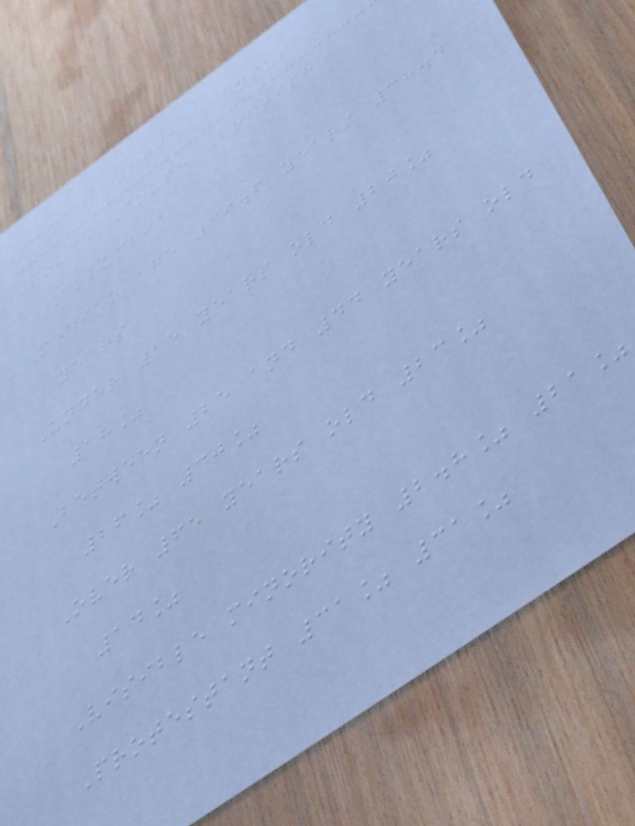Canada 2001 Census
Pouce Coupe British
Columbia
Median age 39.6 years 38.4
years
Under 15 years old 20%
18%
Between 25 and 44 years old
26% 30%
Over 65 years old 23%
14%
Visible minority 2.8% 21%
Protestant 31% 31%
